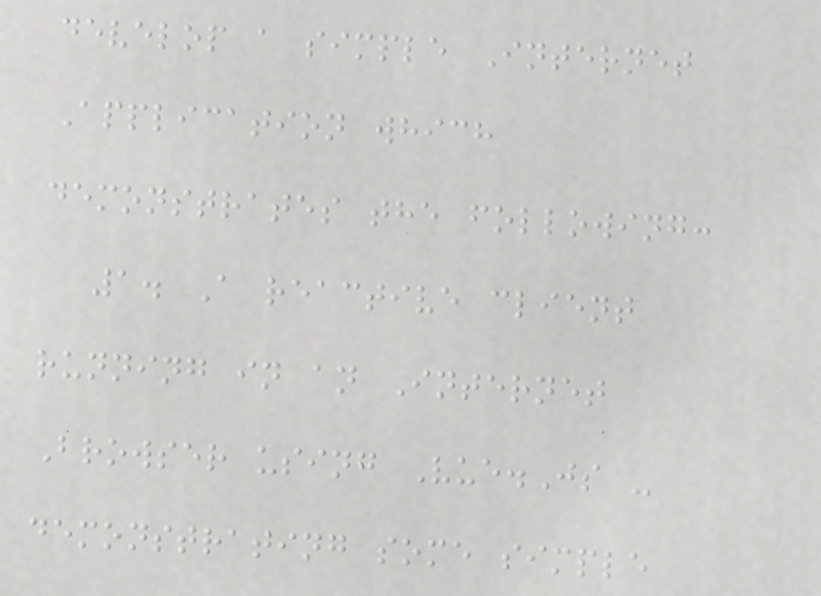develop a simple Internet
Application which
demonstrates the following:
1. A reactive client
running in an Internet
Browser using Vue.Js -
demonstrating some simple
